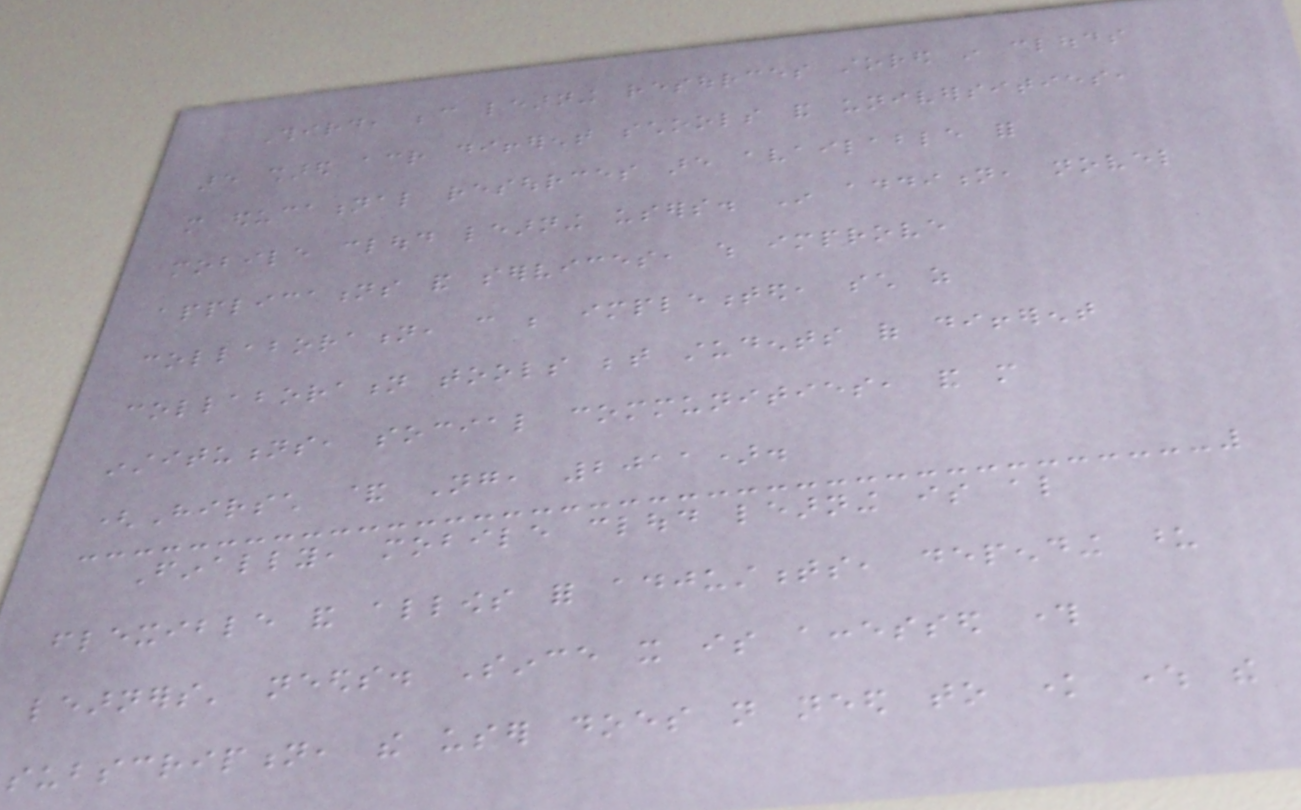Third, because learning resources stored in clouds
are shared across different schools and universities,
more educational resources are available for
mobile cloud learning users. In addition, novel
applications and services, which improve
collaboration, can be implemented, such as
collaboration tools between students of different
institutions, social communities, and more
(Hirsch & Ng, 2011).
Finally, mobile cloud learning is also
flexible and allows for adjustments, depending upon
learners' needs. Since it is accessed through
subscription, the user does not need to know where the
